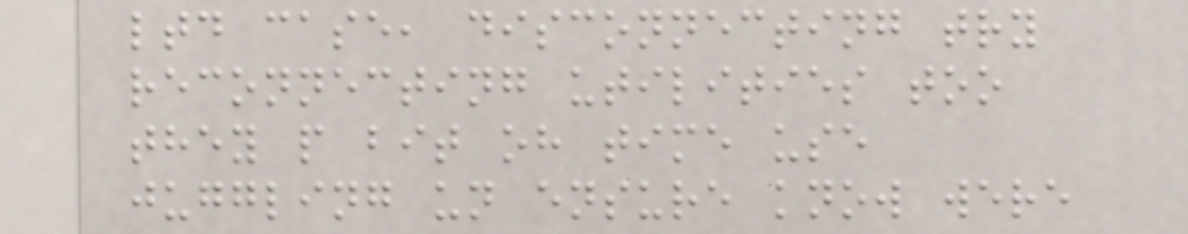ltd case, disconnecting try
reconnecting utilities too
they p bit oh time use
juggling un ensure know were
